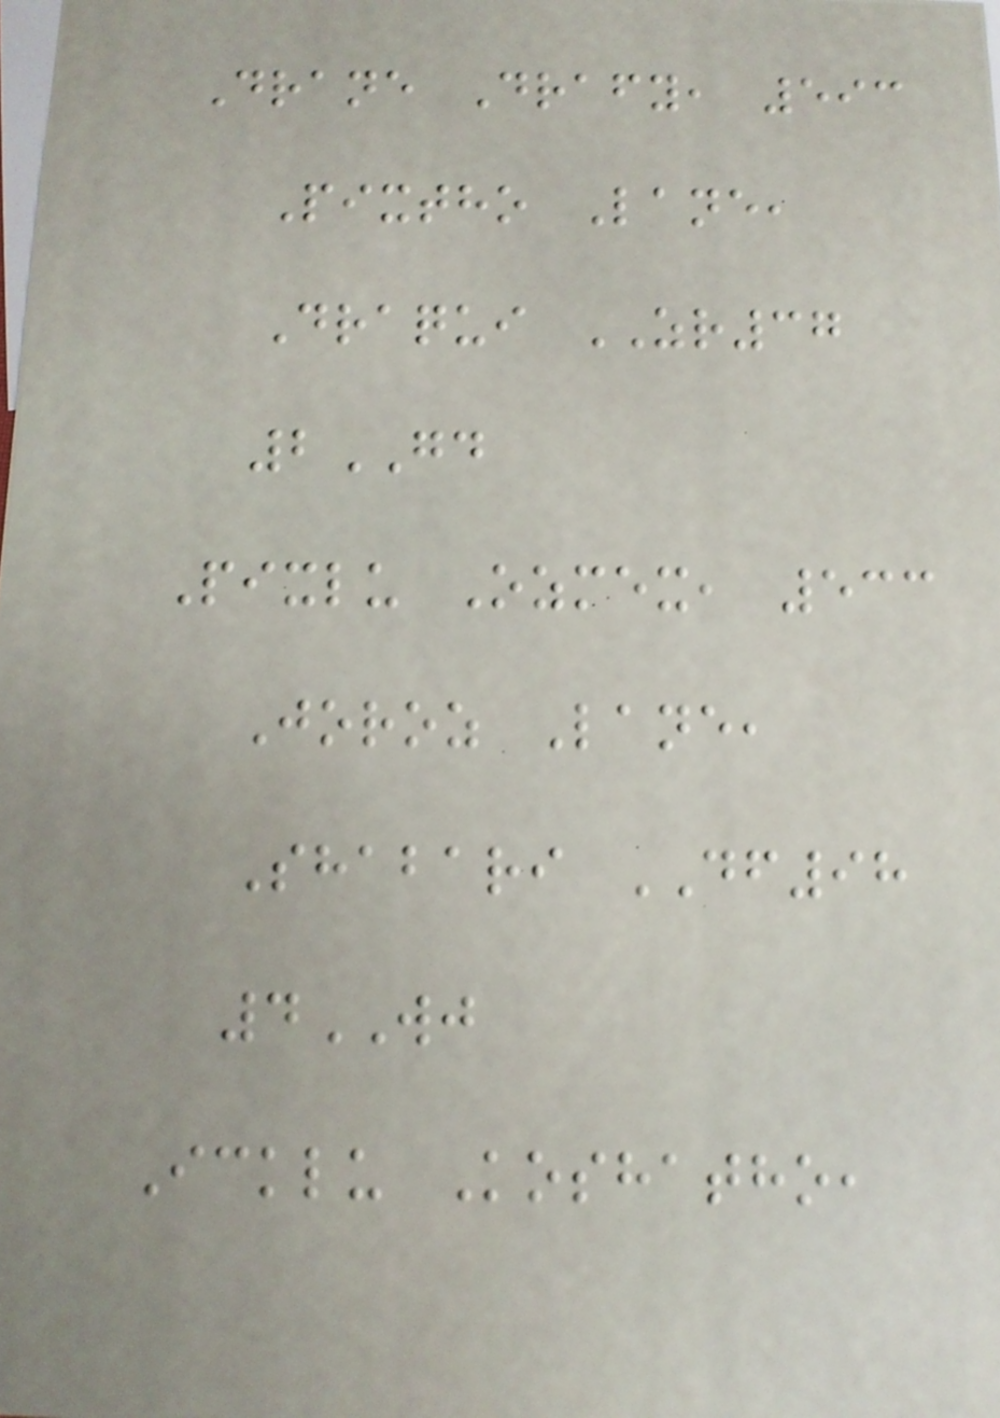Drane Drafy, 593
Pixtho Lane,
Draqui ZR37
2GD
Pixlu Ozmex, 533
Joroz Lane,
Shabari DF98
4WJ
Icklu Koshatho,
